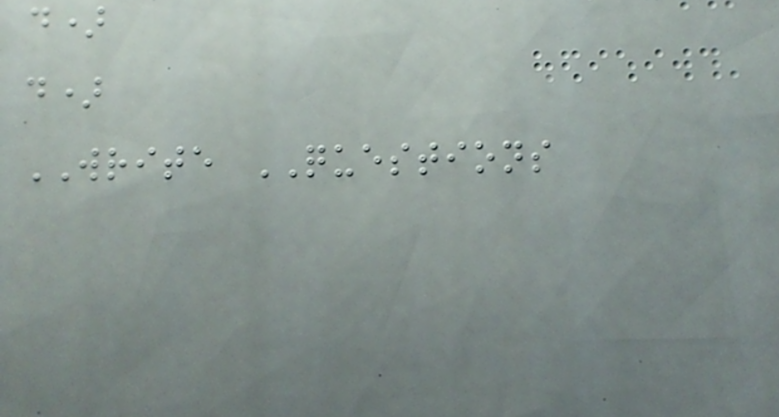d)
d)
WRITE QUESTIONS
